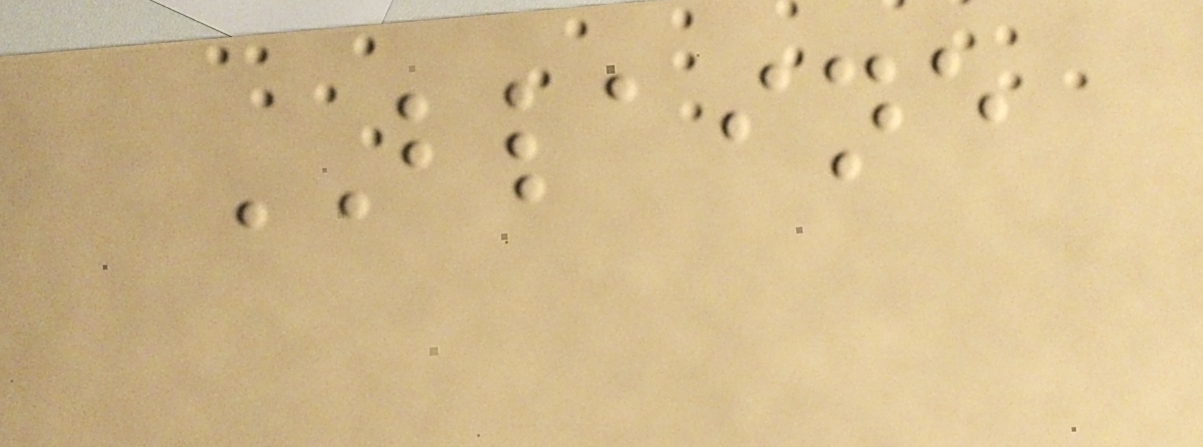BLAINE
